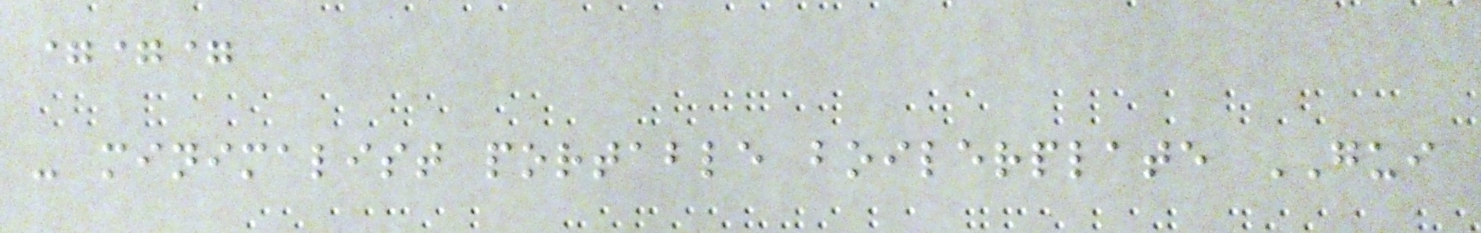===
- minimalist portable boilerplate GUI
